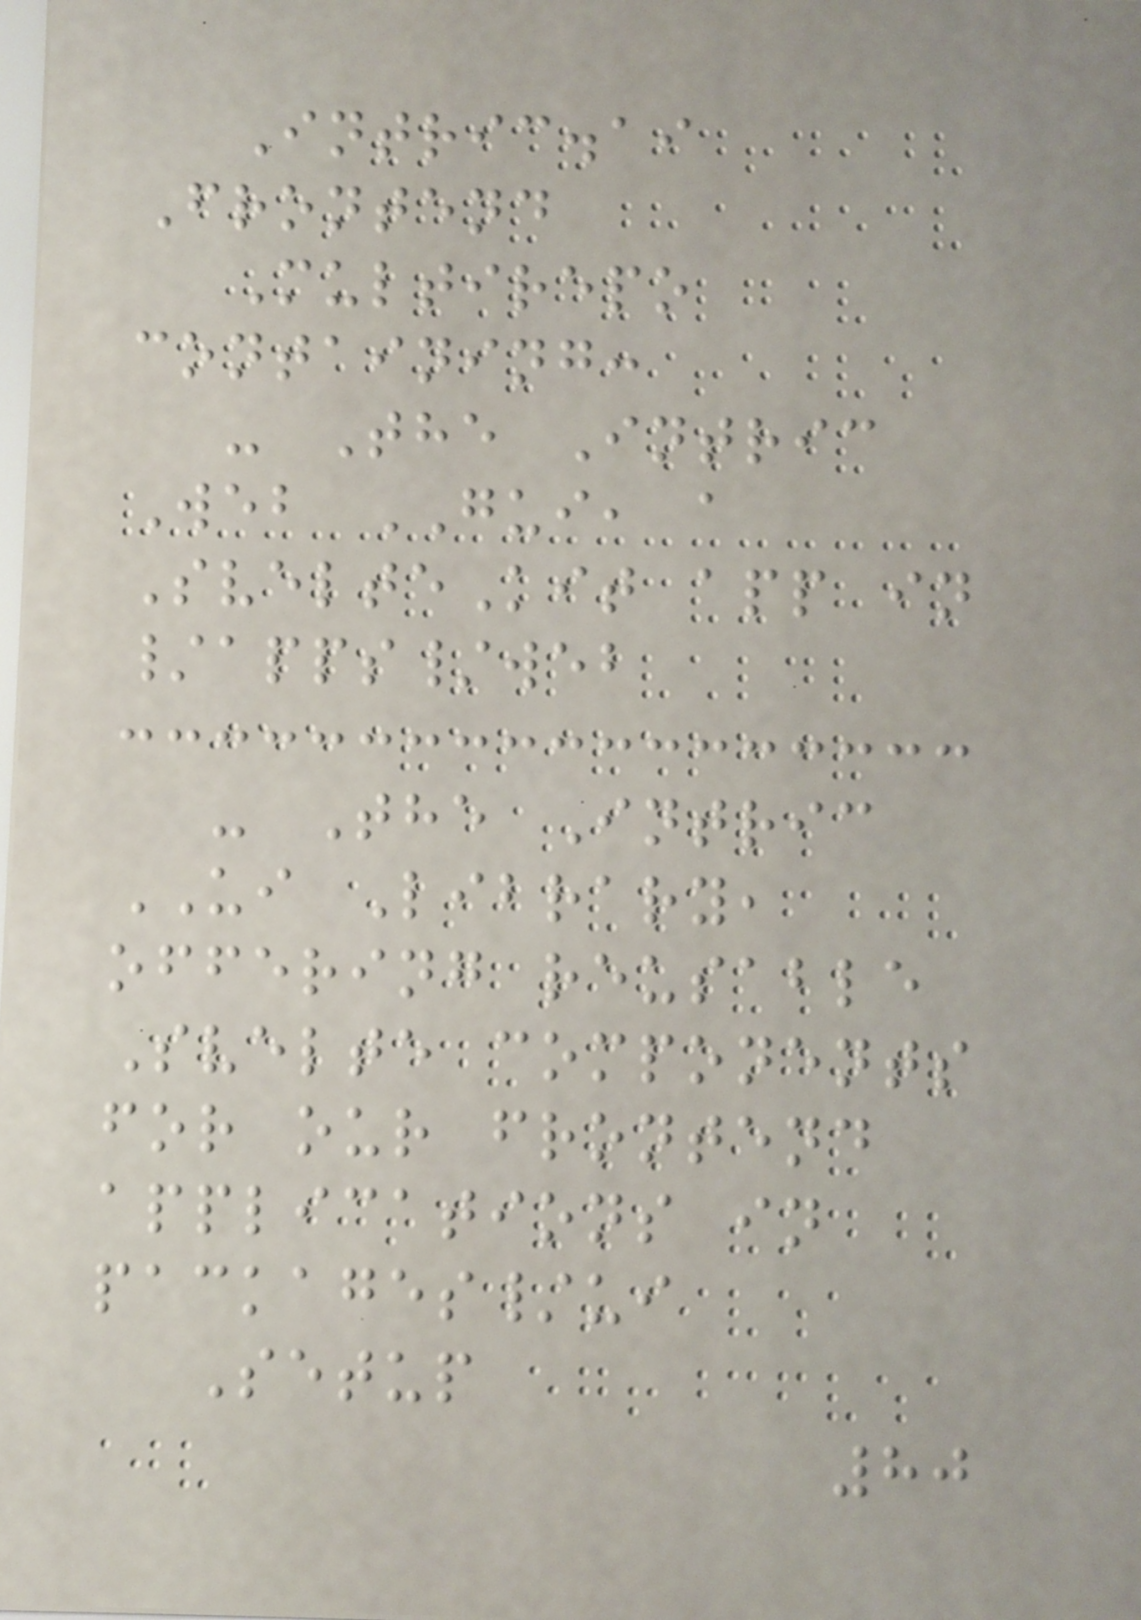Intric.ai
Frontend
Multirepo
containing:
- The Intric
Web GUI, a
SvelteKit app in
/apps/web
- The Intric
UI Library,
offering reusable
Svelte components
for our frontend
applications in
packages/ui
Setup
80
